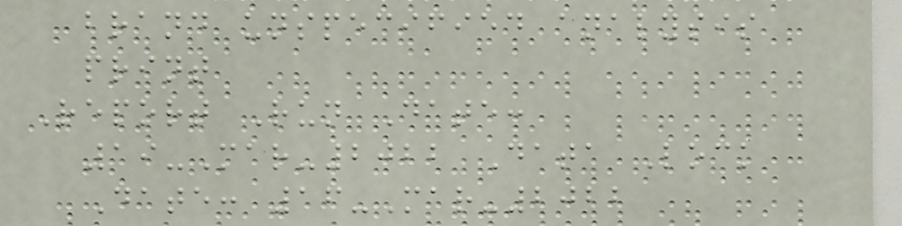brand unspecified analysis
print
Report Run Date:
19-Mar-2022 Data Lock
Date: 16-Mar-2022
